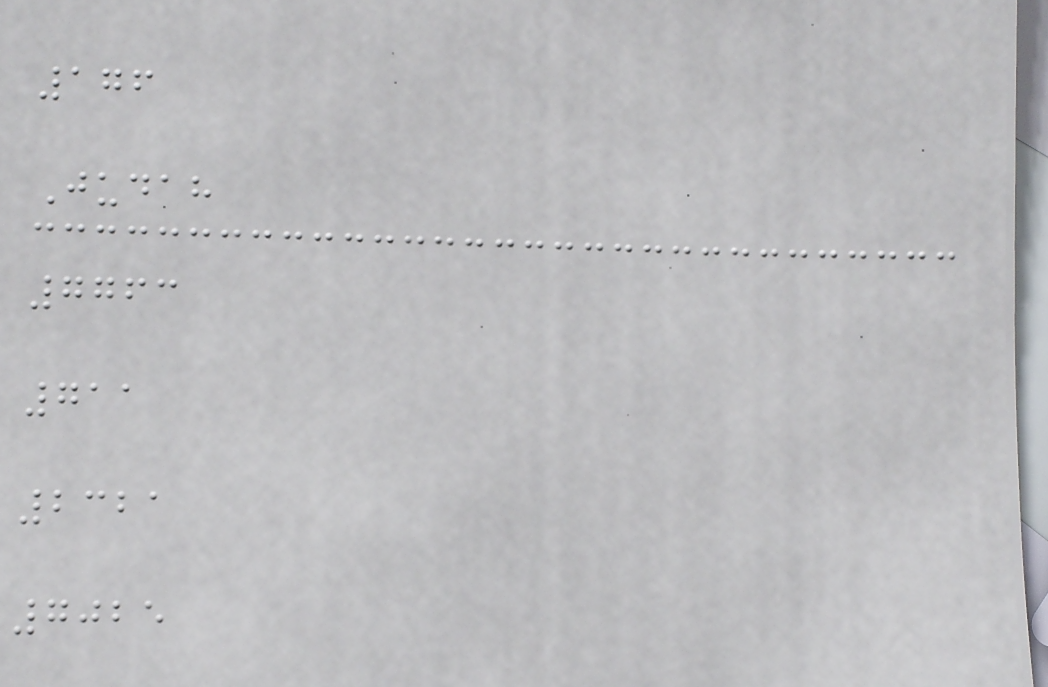176
Judah
7763
711
2321
7025
